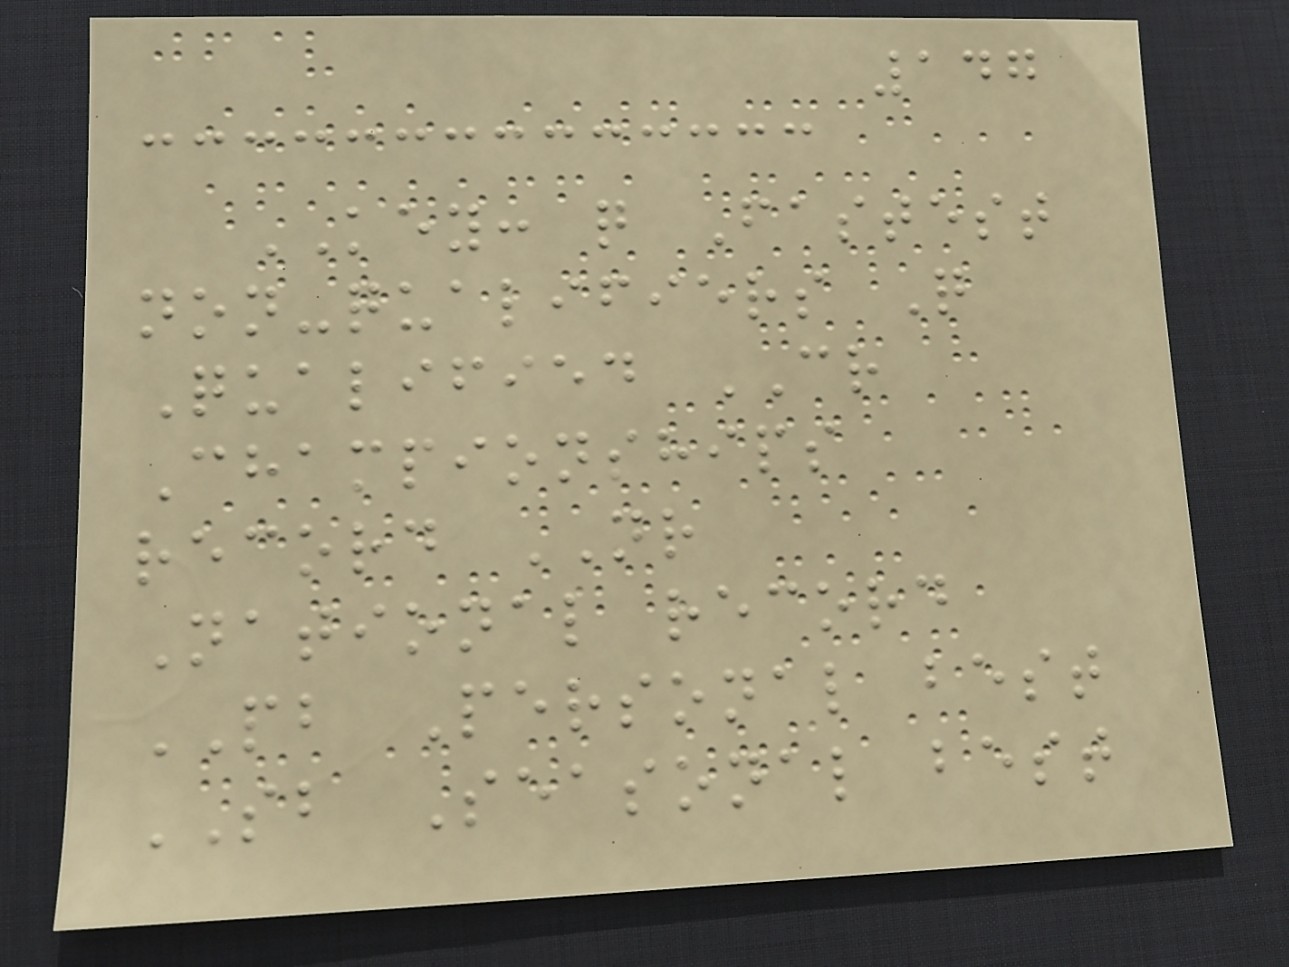147
KEY: q Fastest
non-qualifiers Q
Qualified CR
Championships
record NR
National record
PB Personal best
SB Seasonal best
